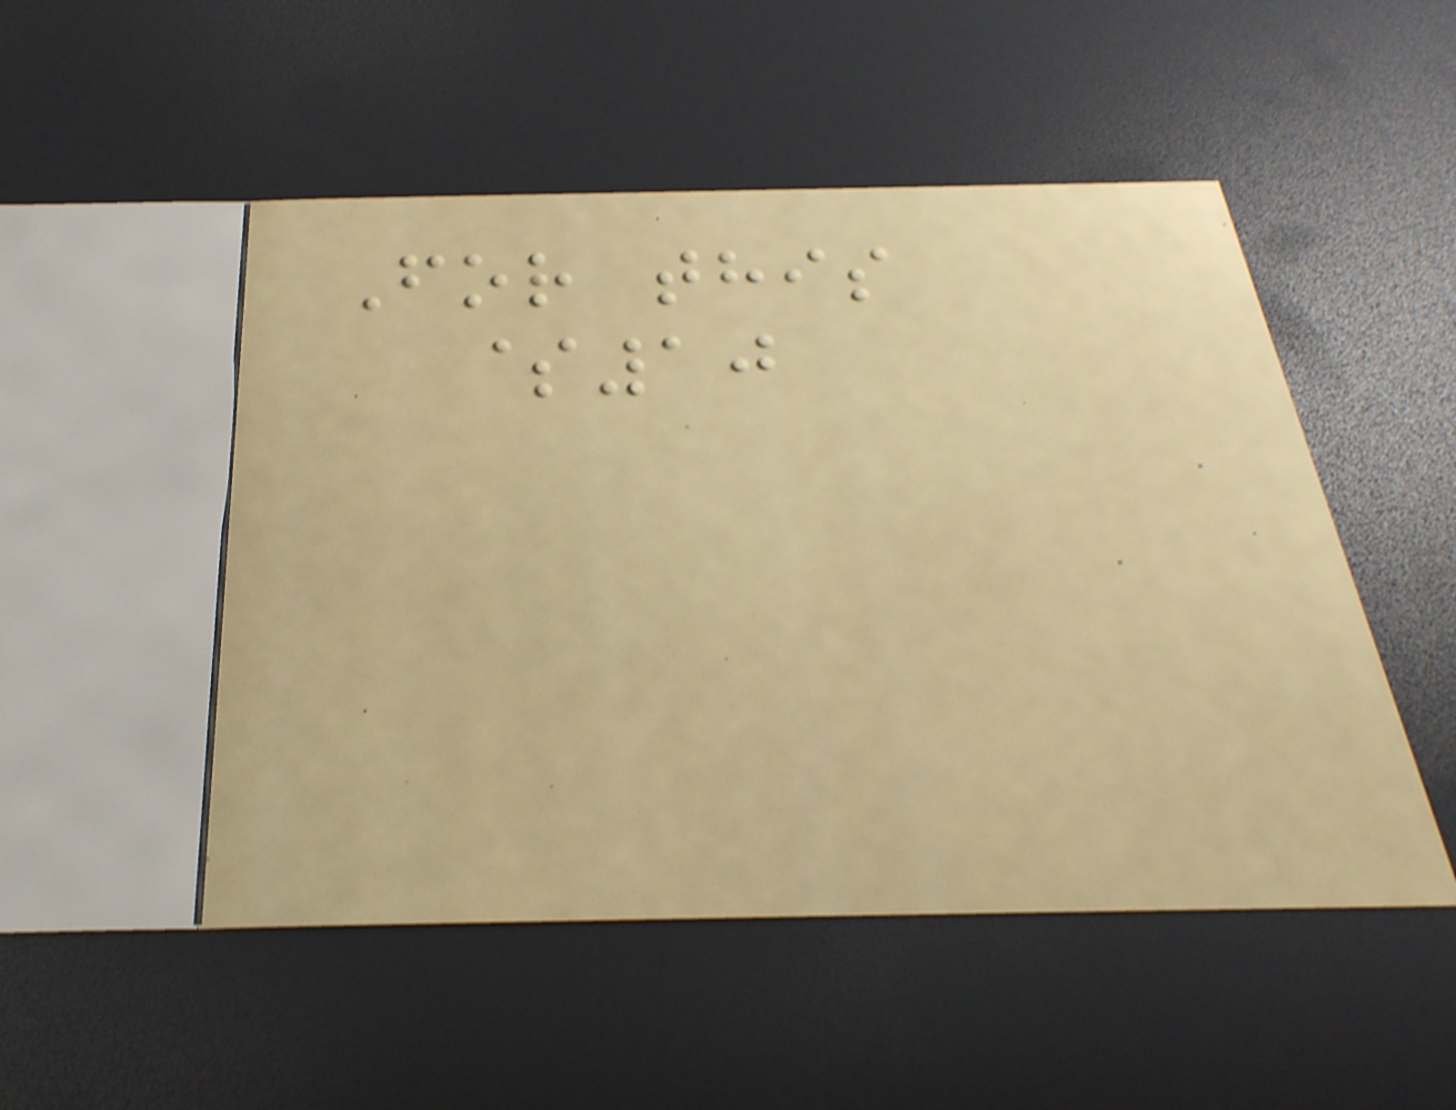For this
$10
